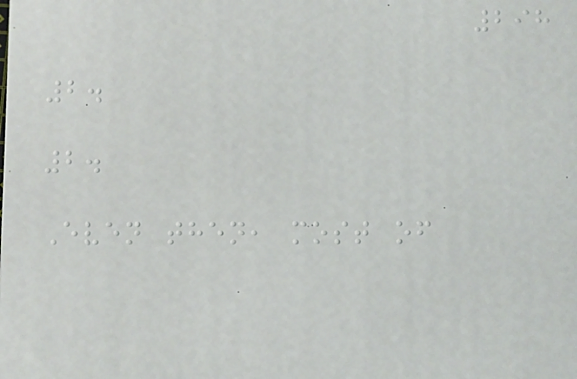298
2.
2.
Even then, most of
